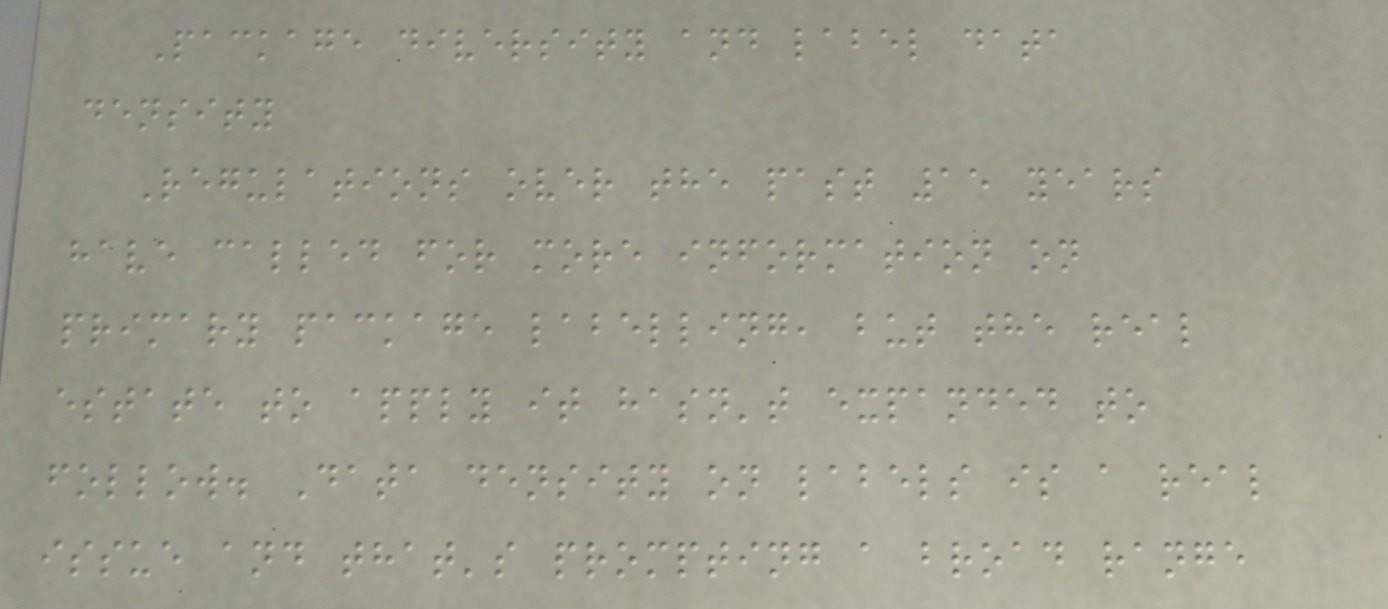Package diversity and label data
density
Regulations over the past 15 years
have called for more information on
primary package labelling, but the real
estate to apply it hasn't expanded to
follow. Data density on labels is a real
issue and that's prompting a broad range
